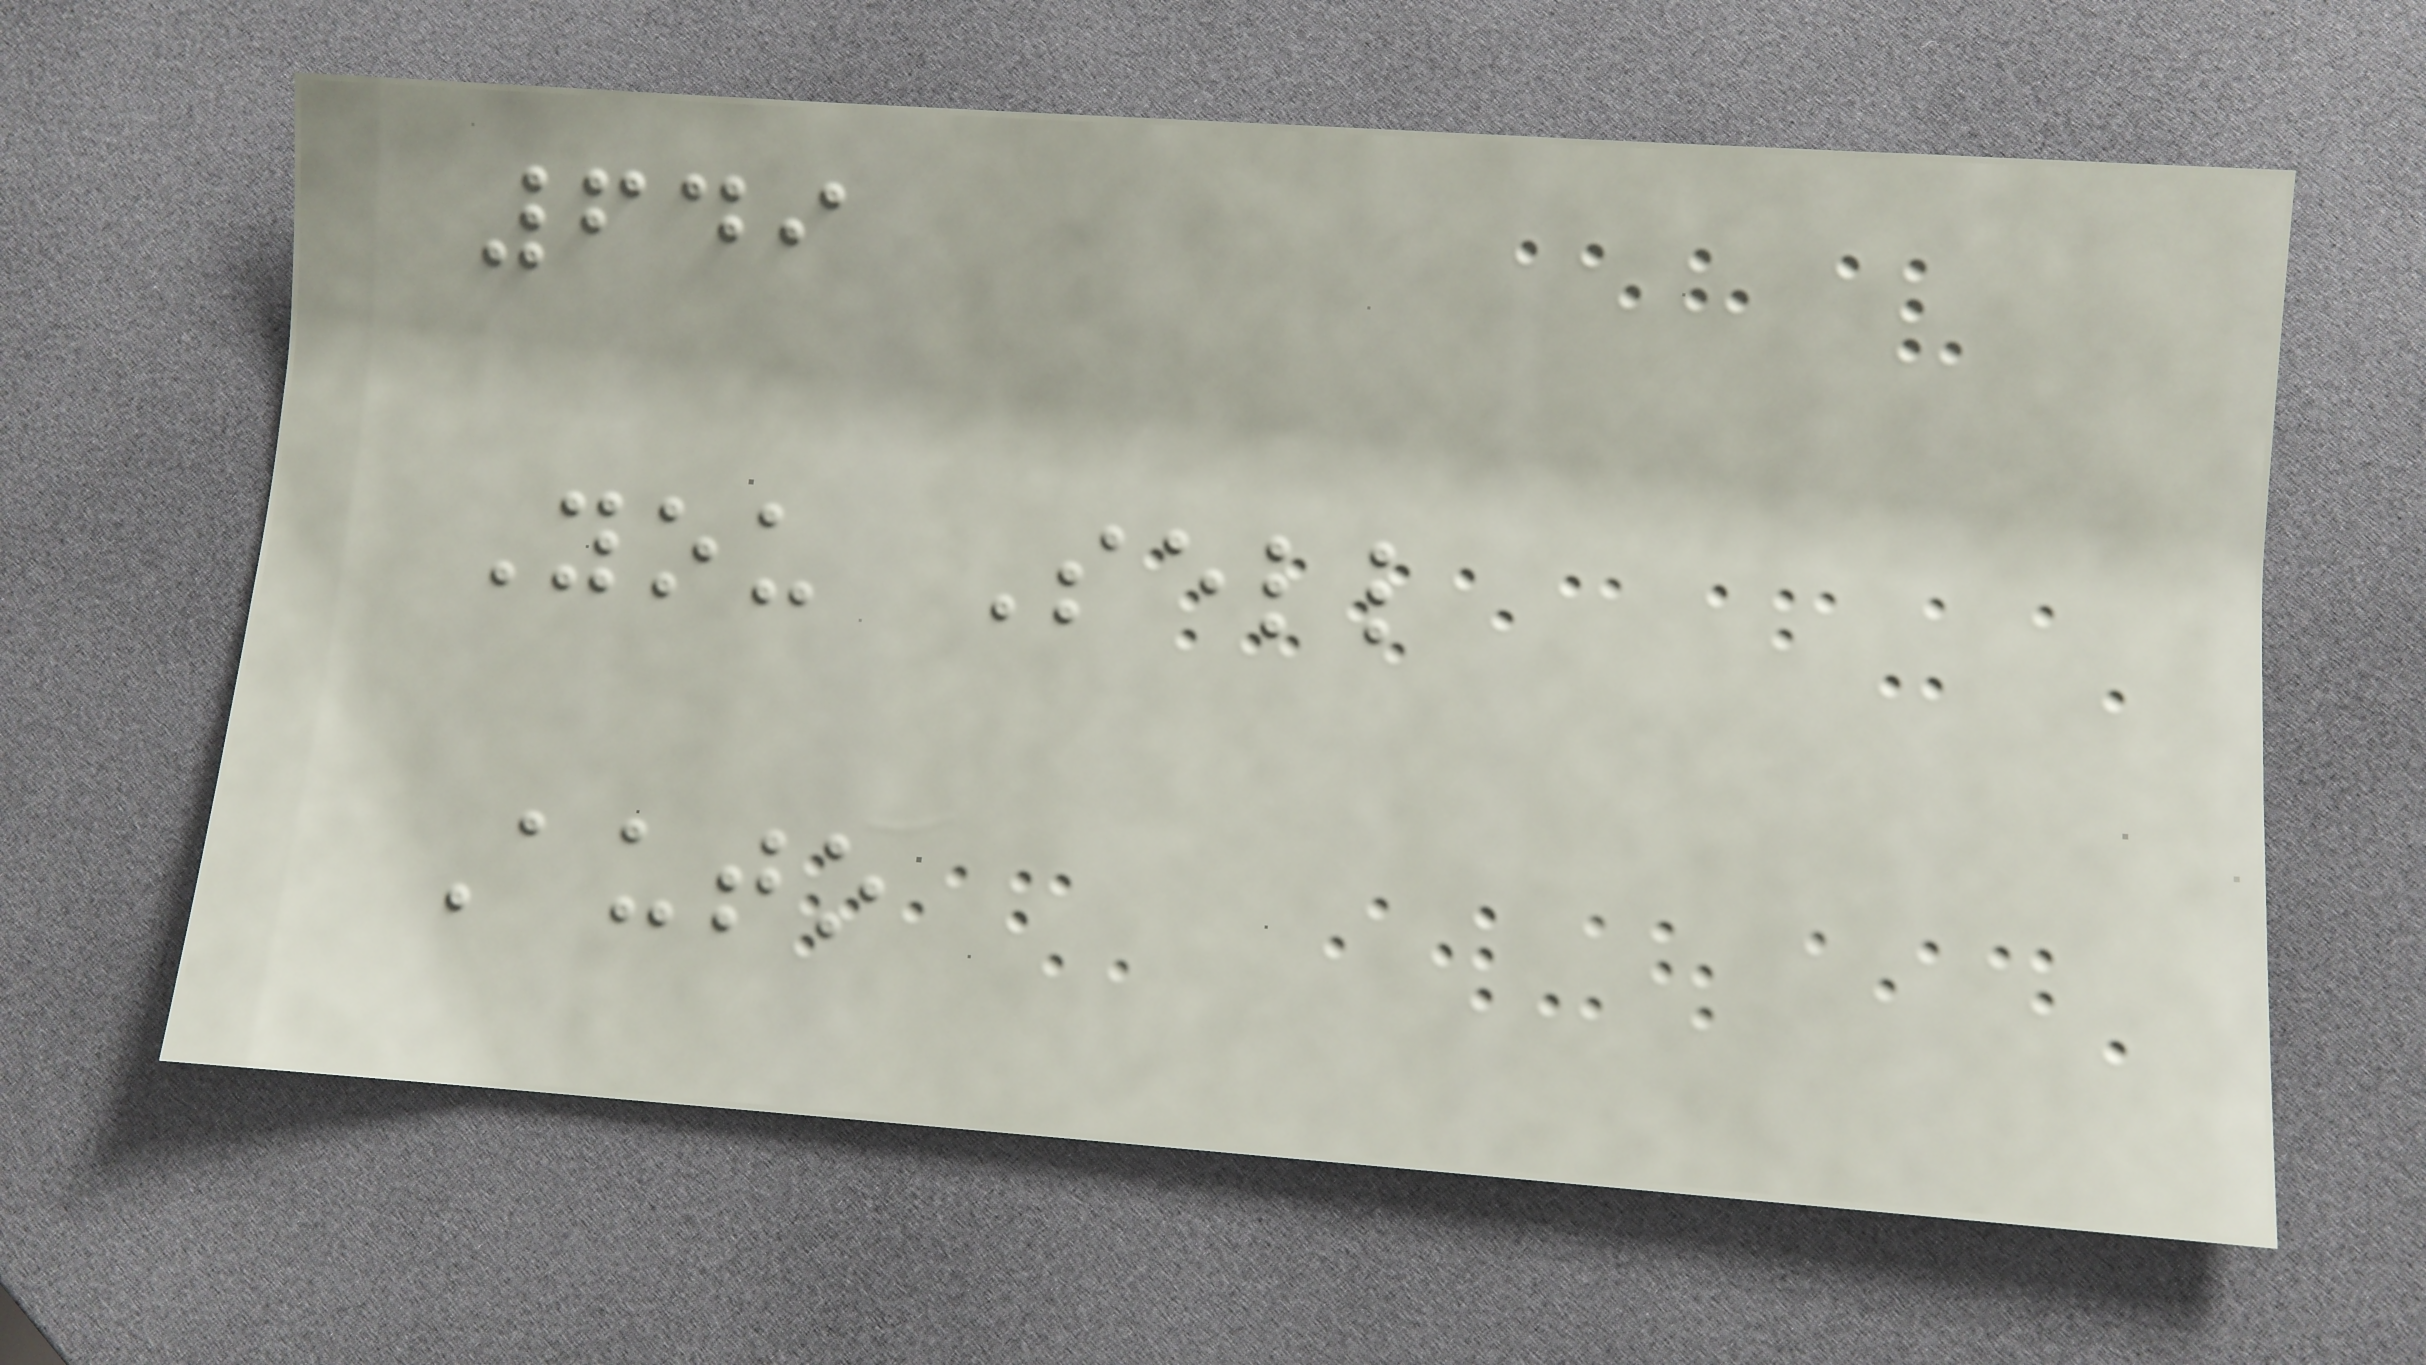649
You Sell
Auto
